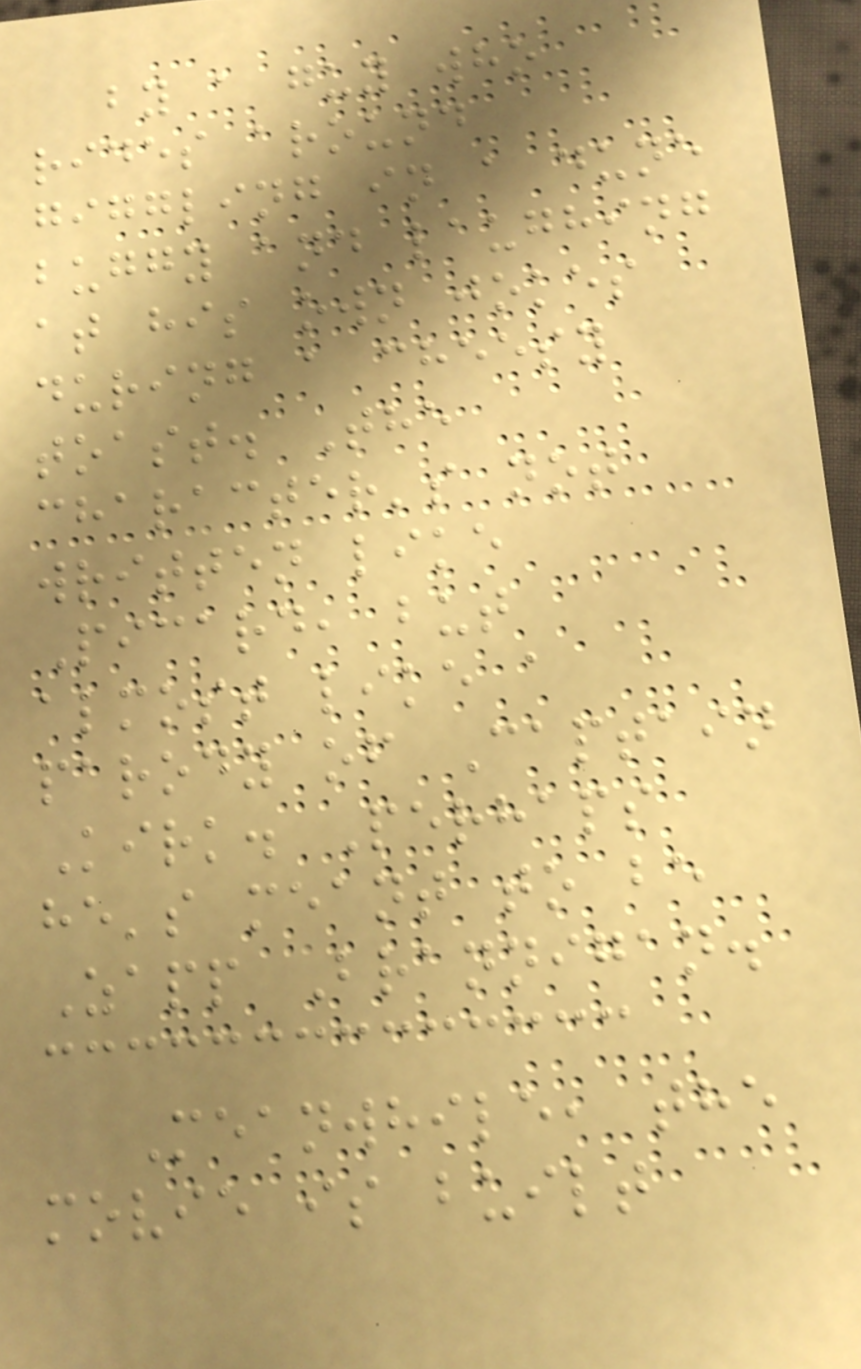by a guy who
rides around
giggling in a dune
buggy and laughing
at his own jokes
during a cheesy
toast. The
character's not
written like
Picard, but
almost like a
parody of Captain
Kirk. Perhaps
he's meant to be
Zapp Brannigan.
Meanwhile, the
movie is built
